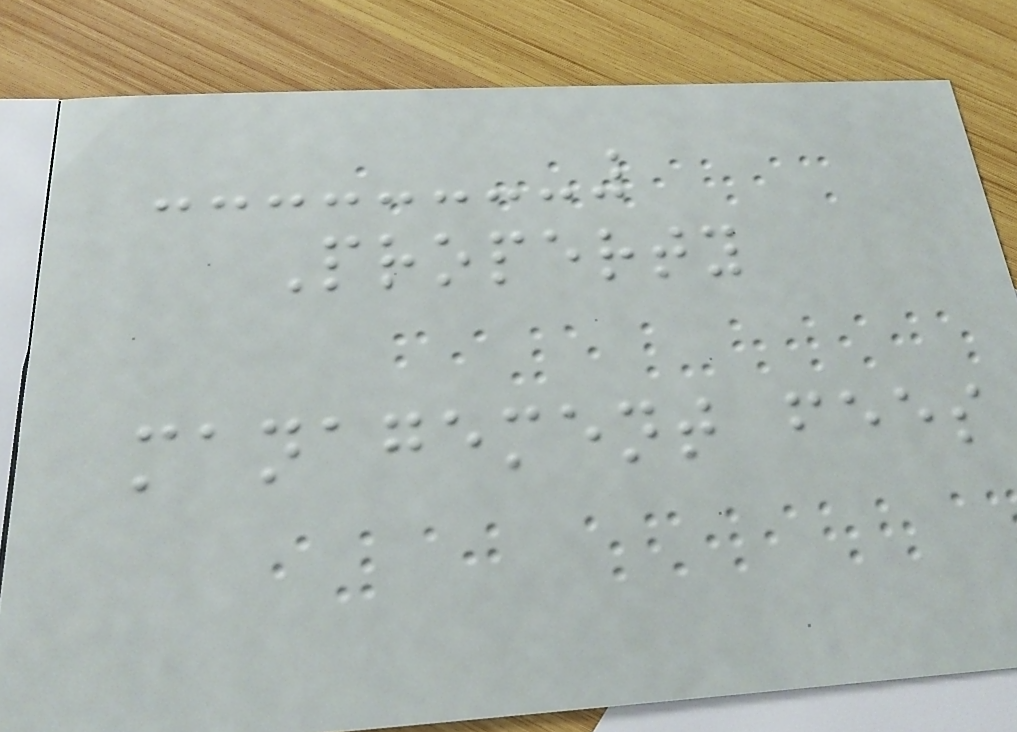Property
management fees
